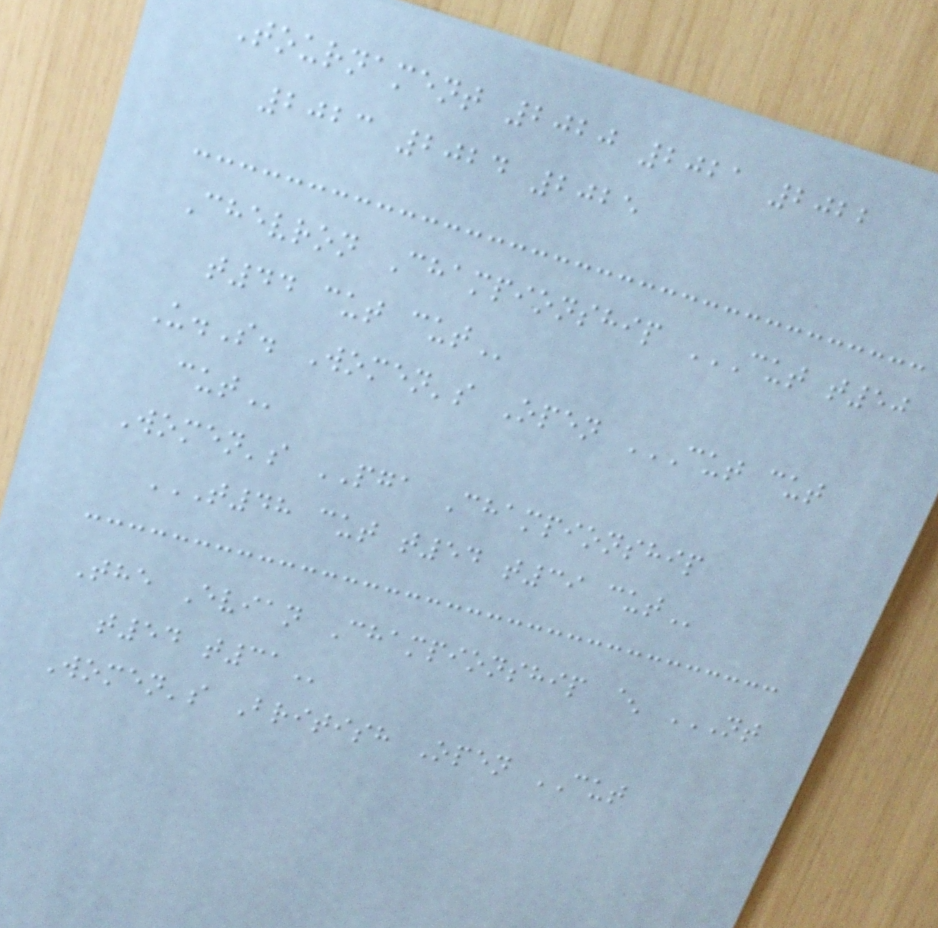Tournament 2020 2021 2022
2023 2024 2025
Chevron Championship CUT T50
T44 CUT CUT
U.S. Women's Open CUT CUT
CUT
Women's PGA Championship
T48 CUT T54 T39 CUT
The Evian Championship ^ NT
T54 T31
Women's British Open CUT
